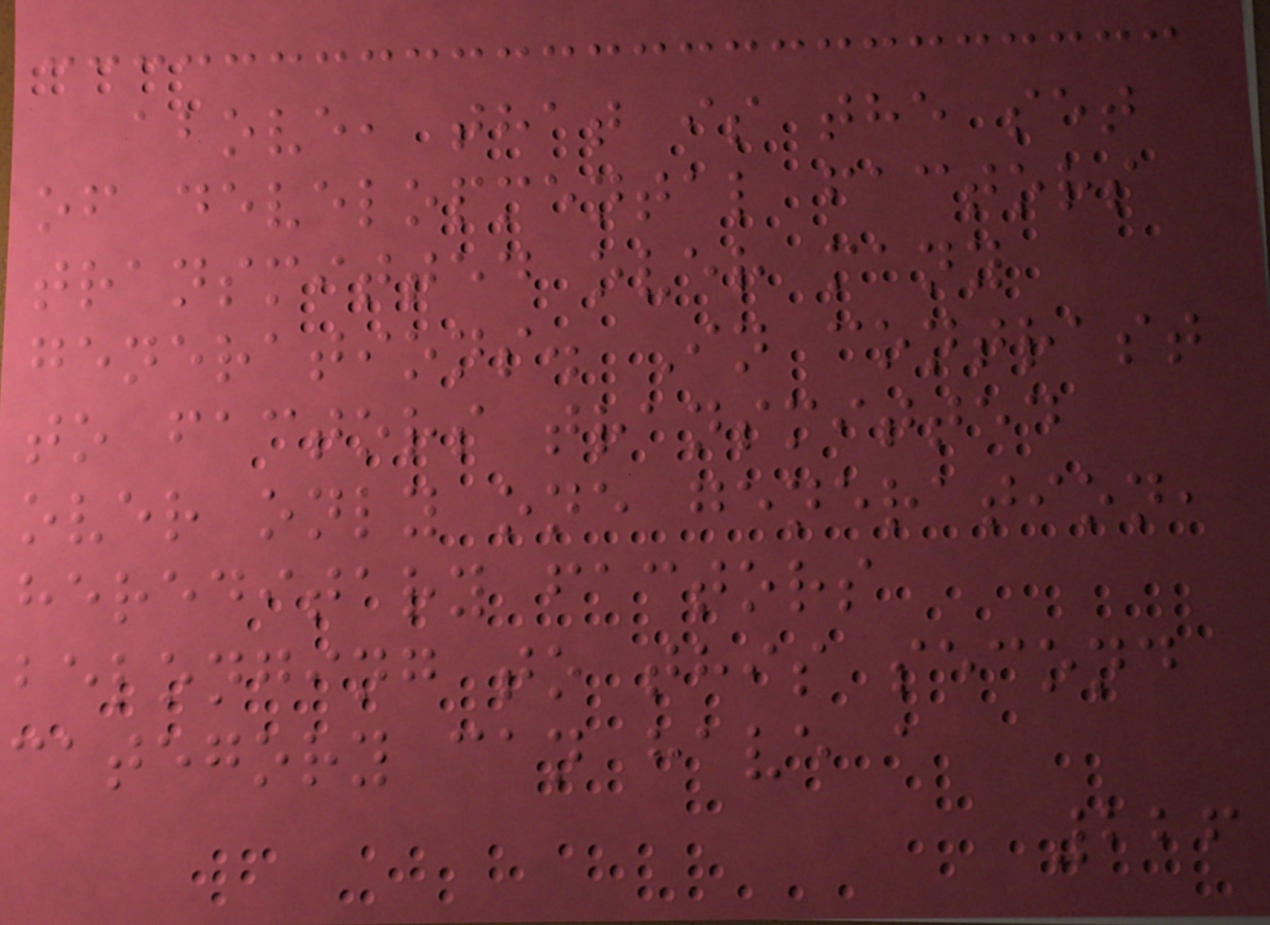above, that is the set
of developmental factors
transmitted over many
generations. In contrast
to factors transmitted
over only one generation,
hereditary factors
belonging to this second
category can have a
226
